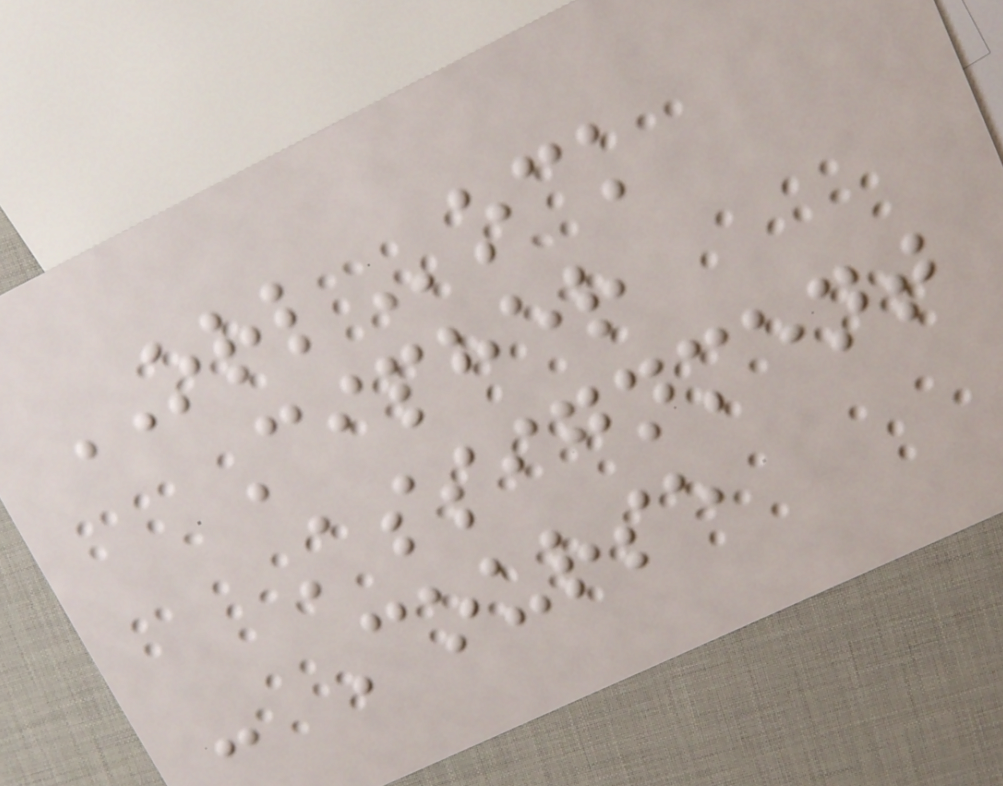ORLock
Cipher
Assignment
- Course
